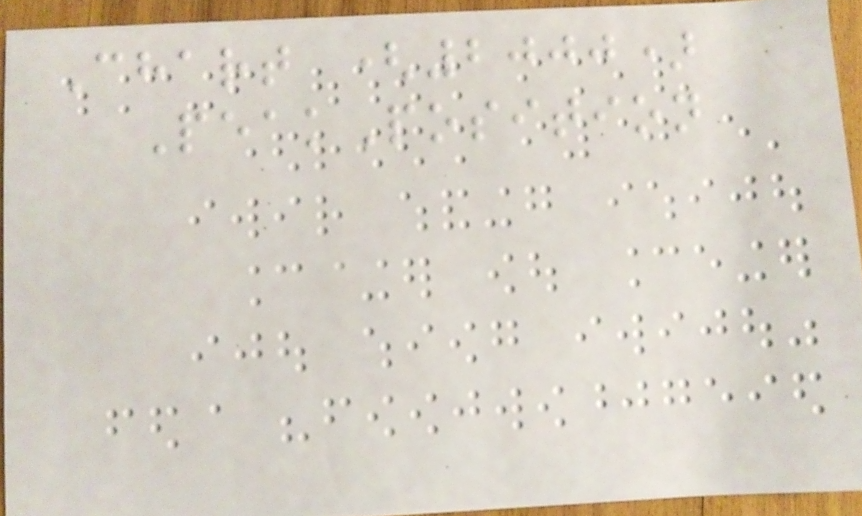Chart (2000)
PeakPosition
